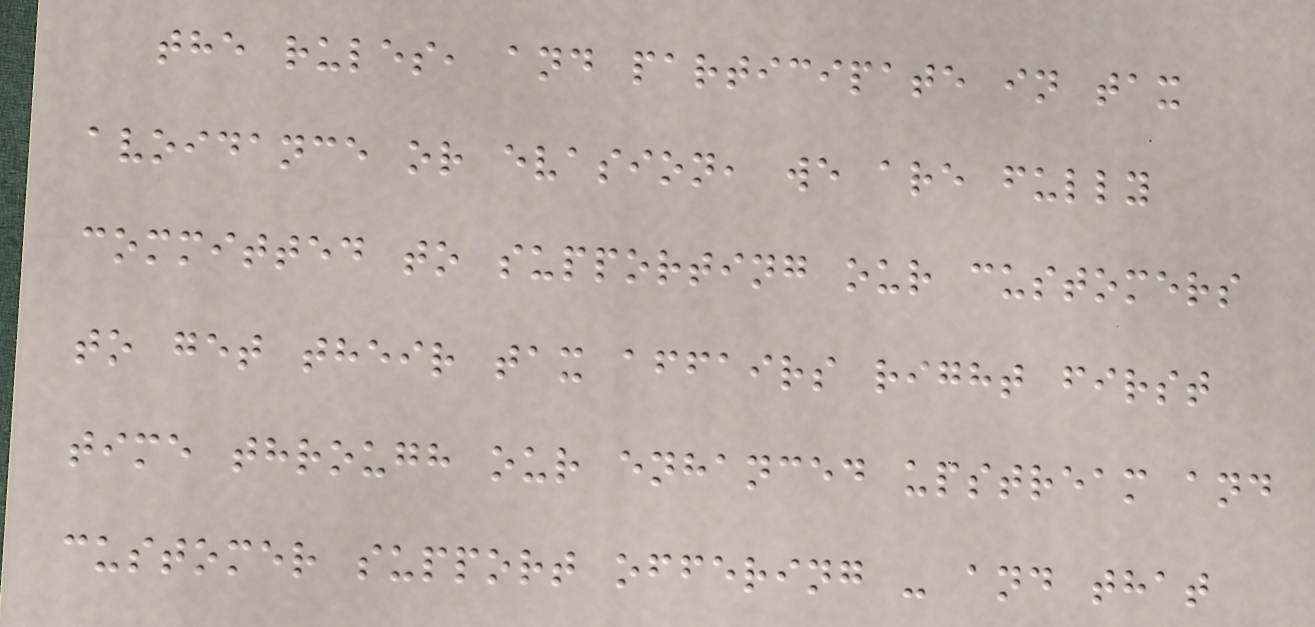the rules, and participate in tax
avoidance or evasion, we are fully
committed to supporting our customers
to get their tax affairs right first
time through our enhanced upstream and
customer support offering - and that
